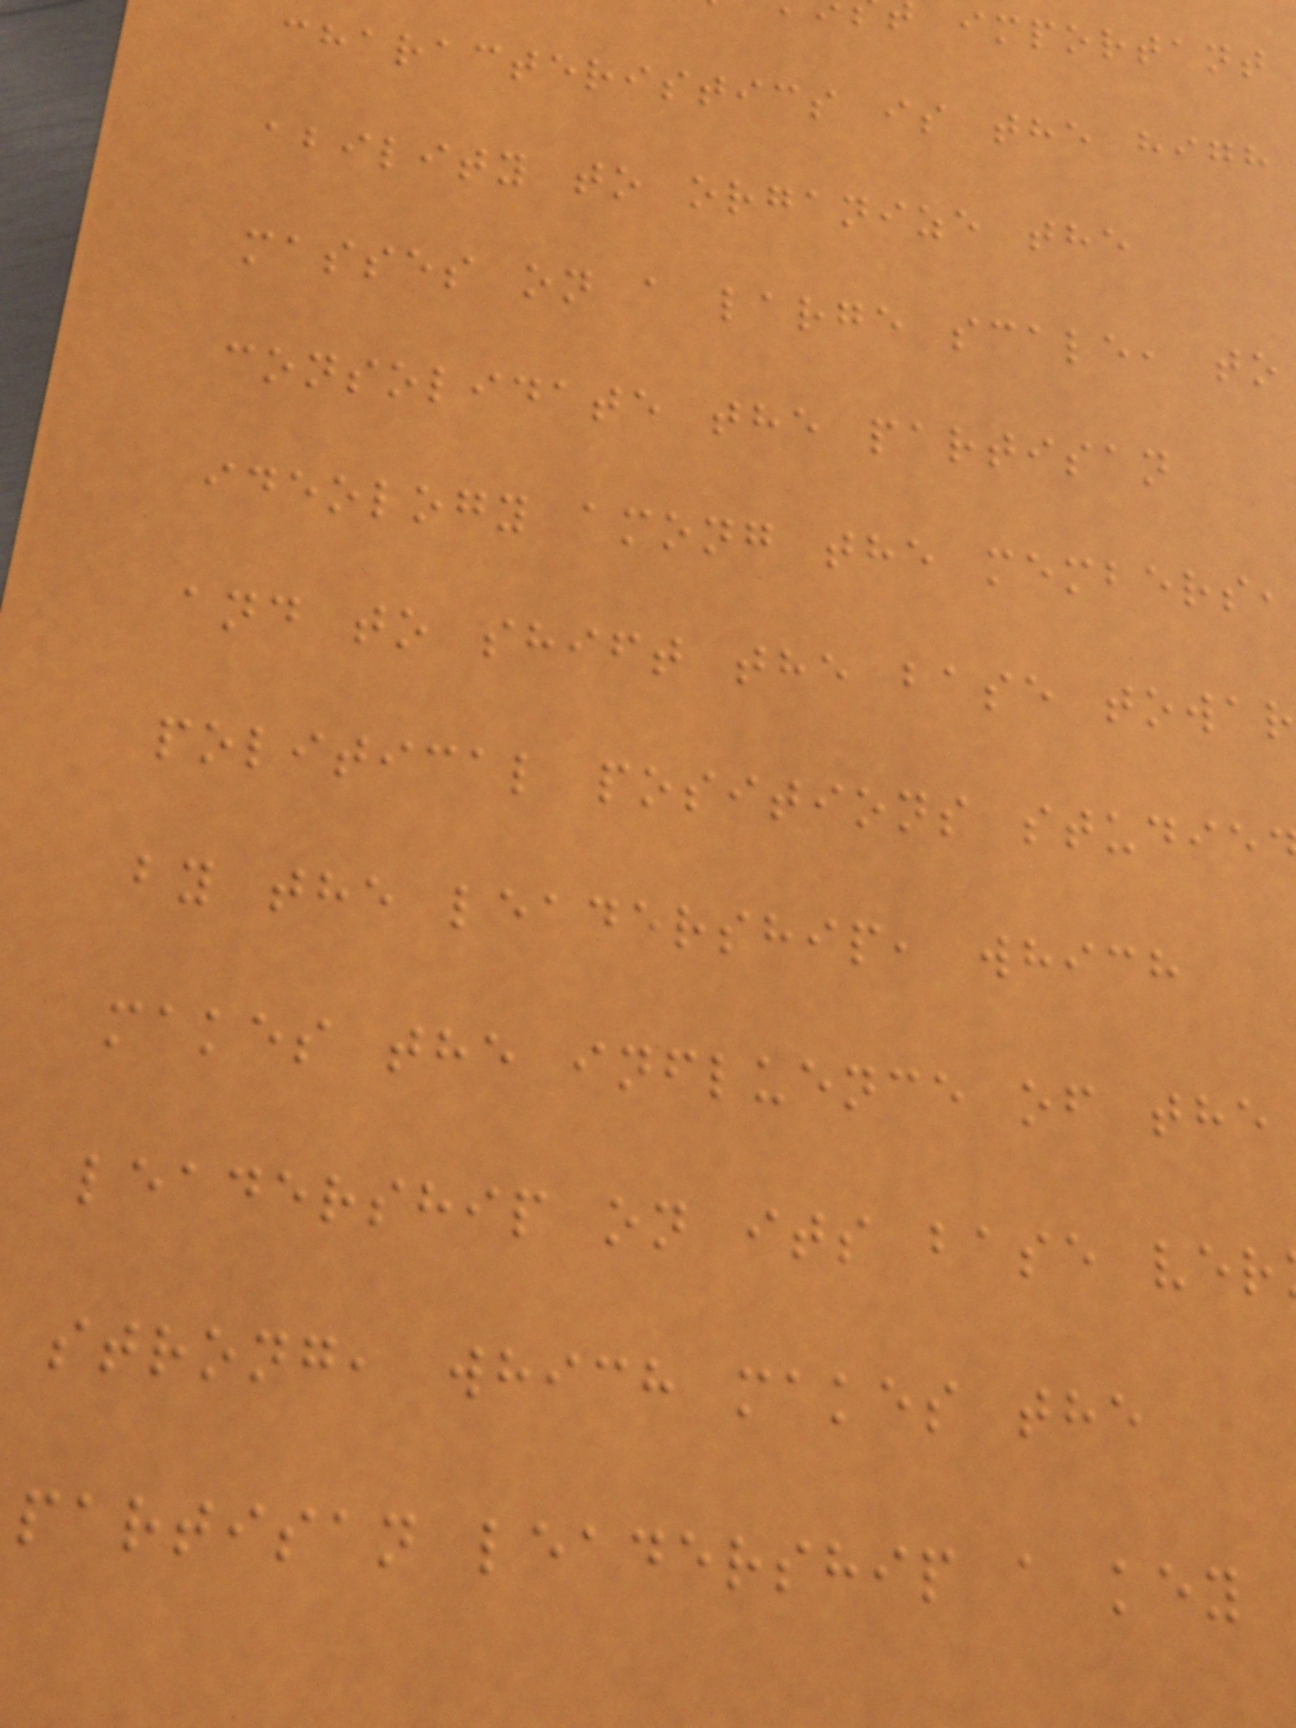important
characteristics is the high
ability to organize the
masses on a large scale, to
consolidate the partisan
ideology among the members,
and to shift the base towar
political positions studie
by the leadership, which
makes the influence of the
leadership on its base ver
strong, which makes the
partisan leadership a key
